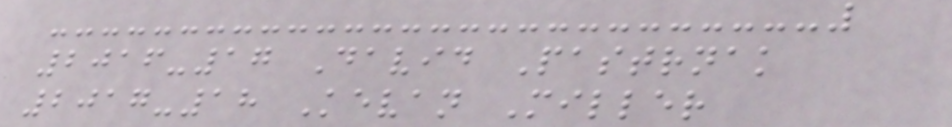2016-17 David Pastrnak
2017-18 Kevan Miller
